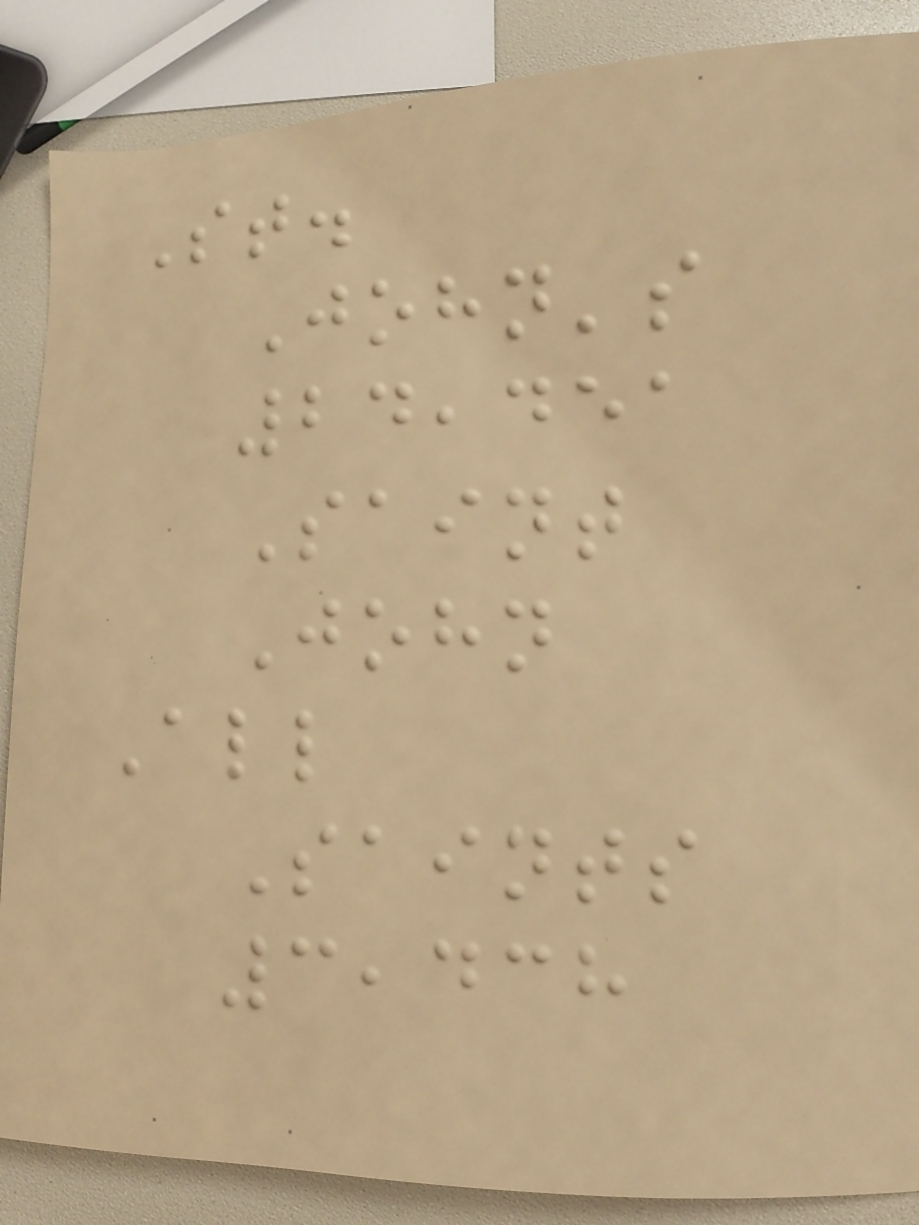St.
John's
24,451
Saint
John
All
Saints
3,438
